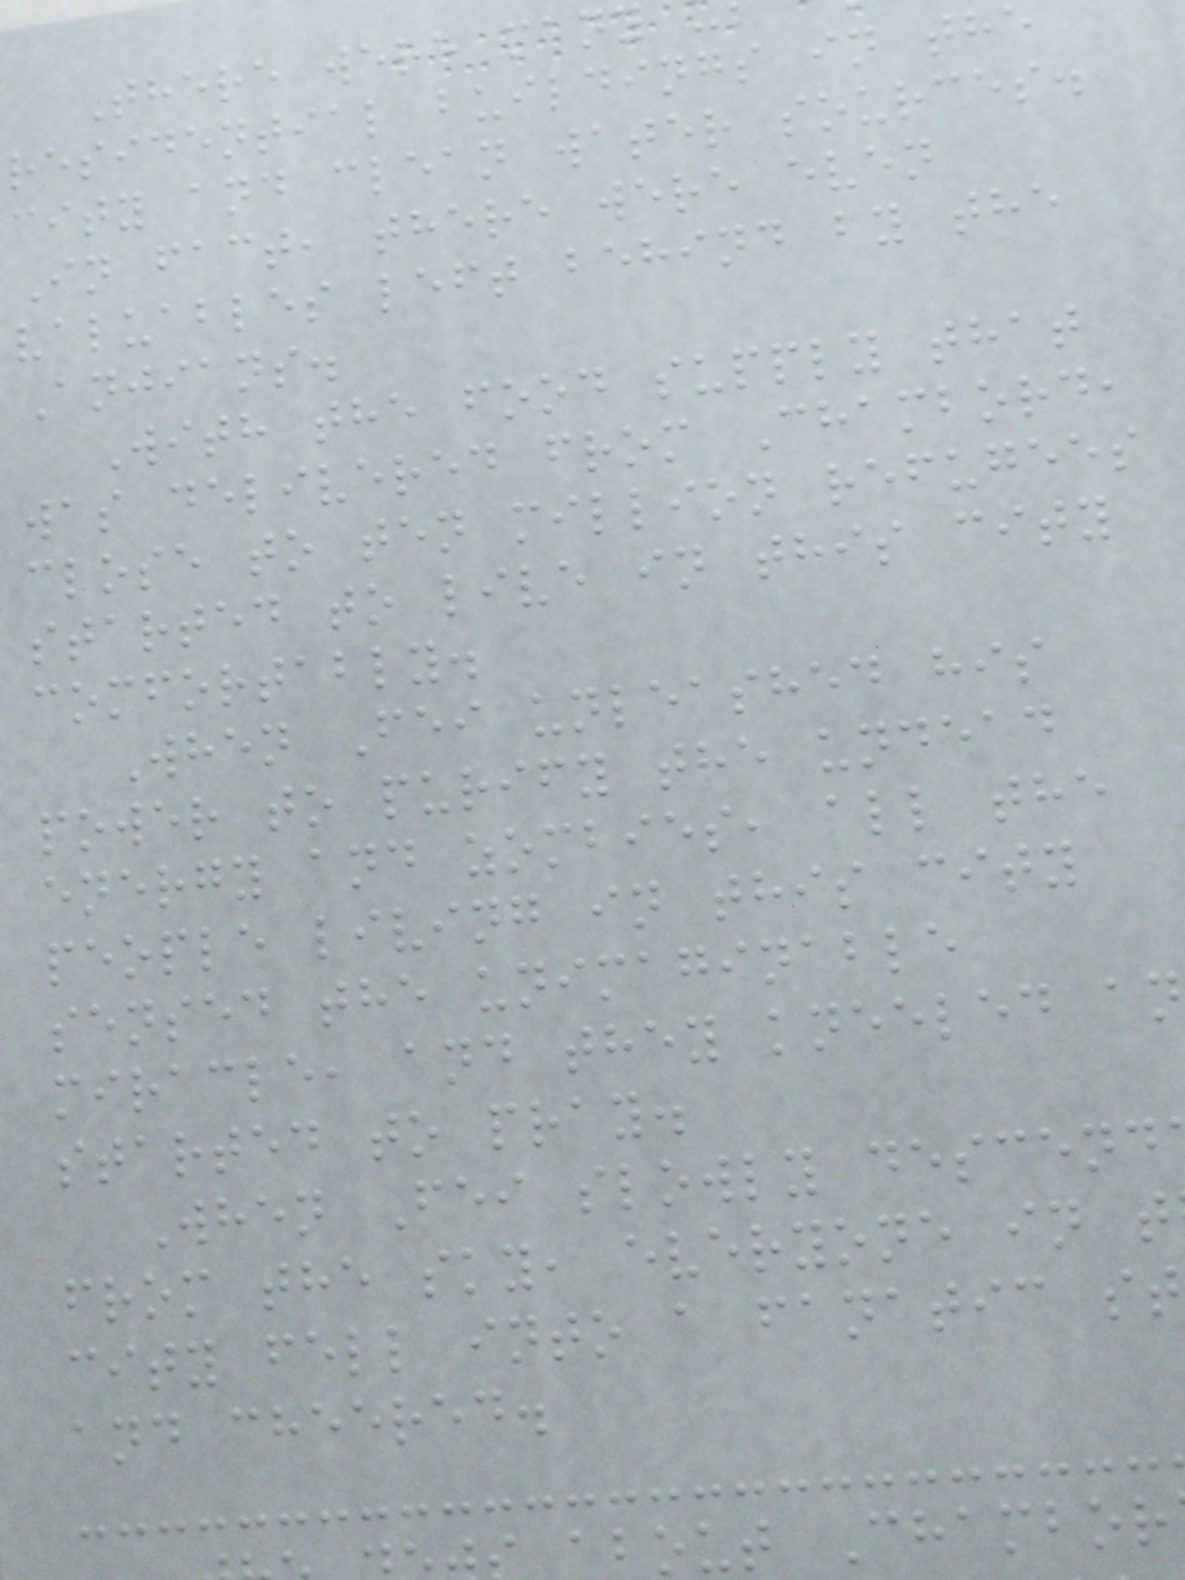There were many
residential buildings in the
city and clean water sources.
In fact, there were even
valuables left behind by the
Anjians.
With the food supply that
was delivered from Chambord,
close to ten million refugees
started to live in this city
comfortably.
When Fei unleashed his
power to purify the undead
energy and zombies, all the
people living in this city
sensed the unimaginable
miracle, and they kneeled an
started to pray.
When Fei slowly descend
from the sky, everyone in t
city fell into a fanatic st
and cheered.
bout Chambor
